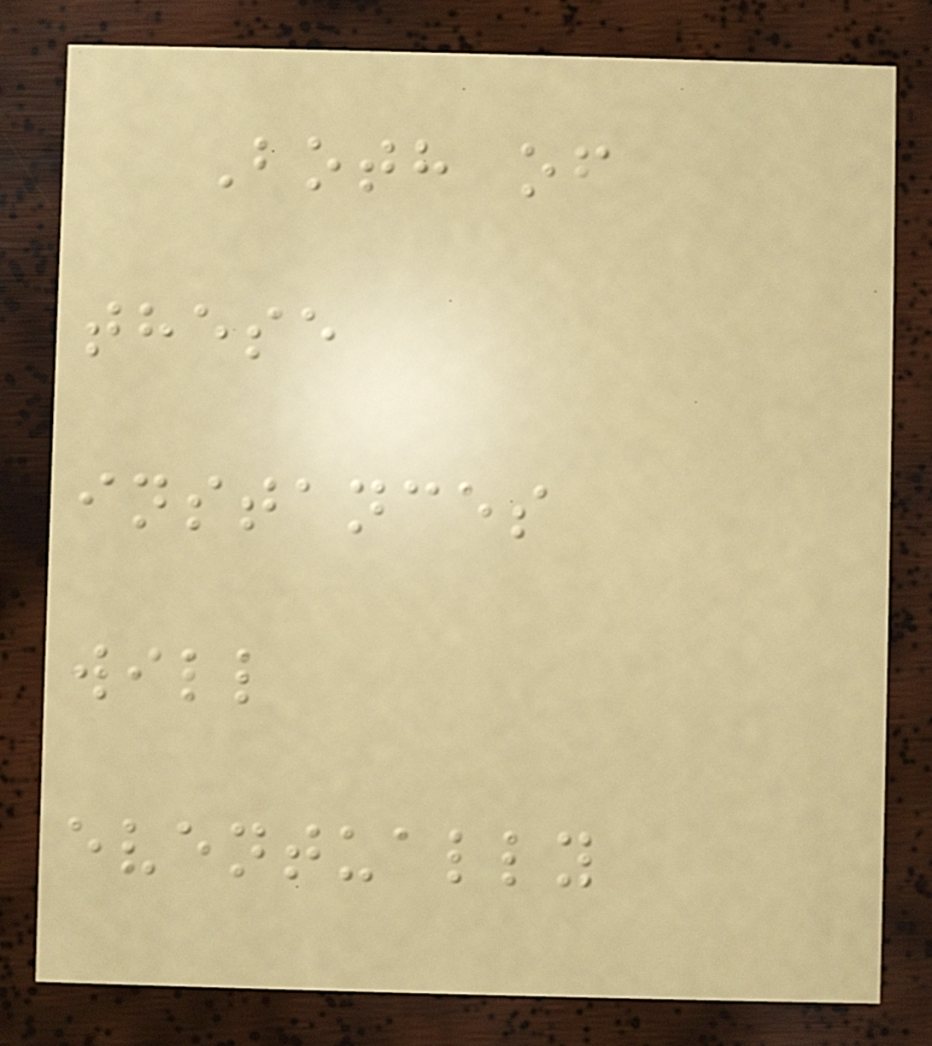Both of
these
instances
will
eventually
